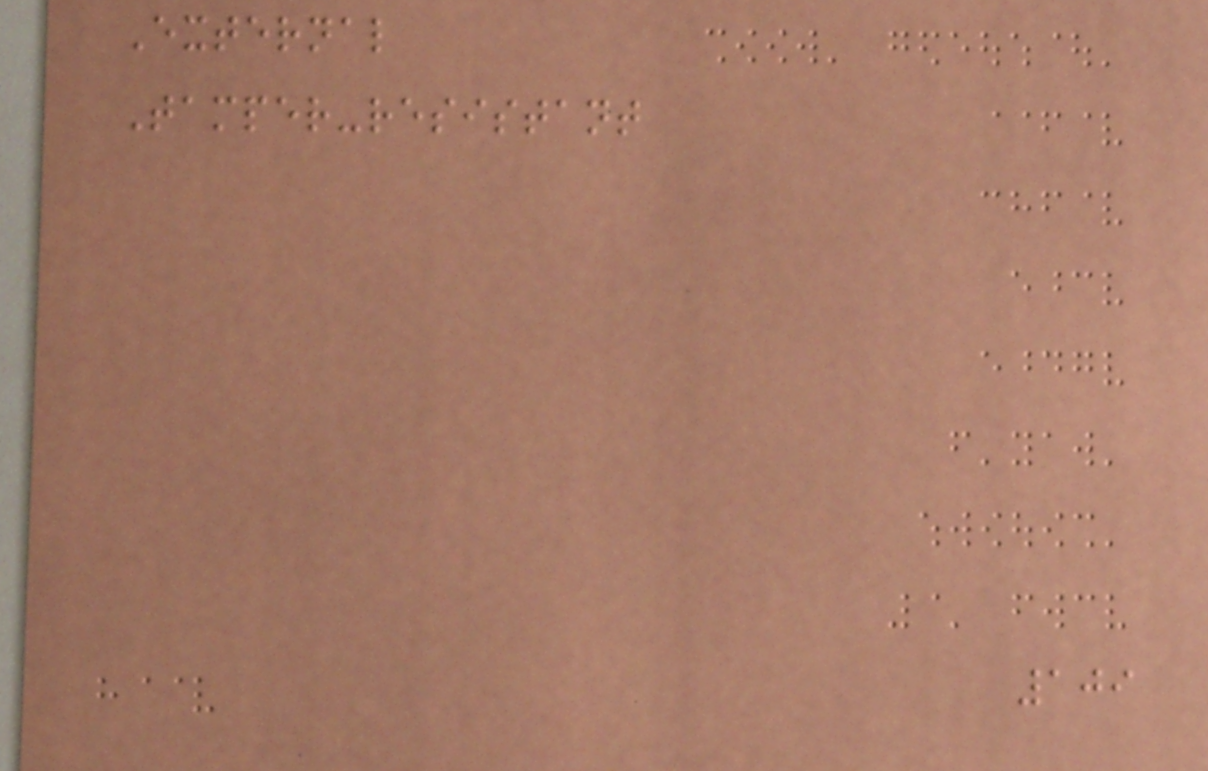External
Tamper-resistant
109
